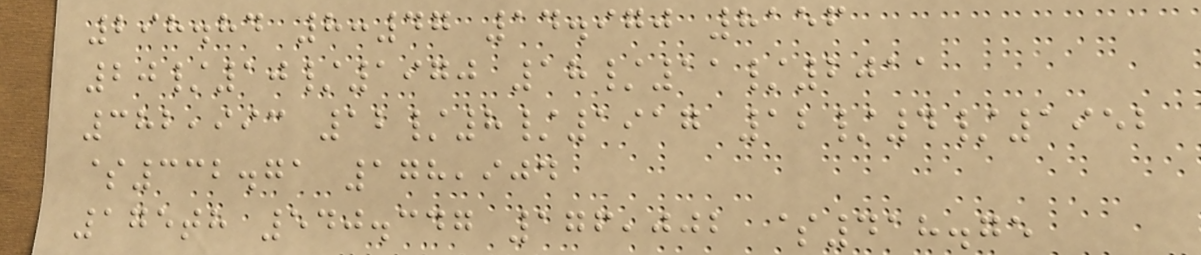298.84 8:47 14.970 8156
20/10/1970 18/11/2011
382,993 12/8/1917 12/4/1952
$332.71 178,904
175th 540.347 176,002 $418.75
